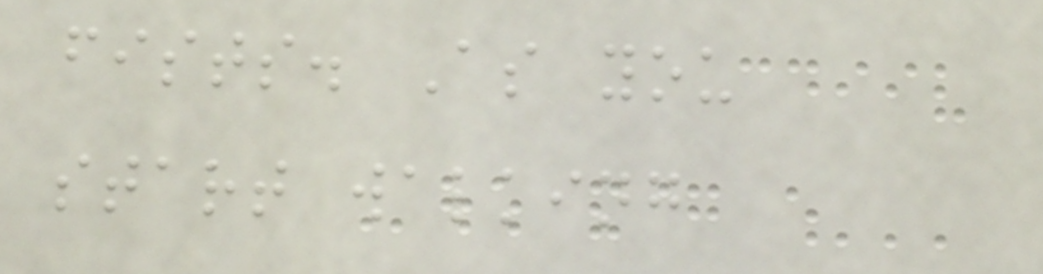fists. As you
start walking
